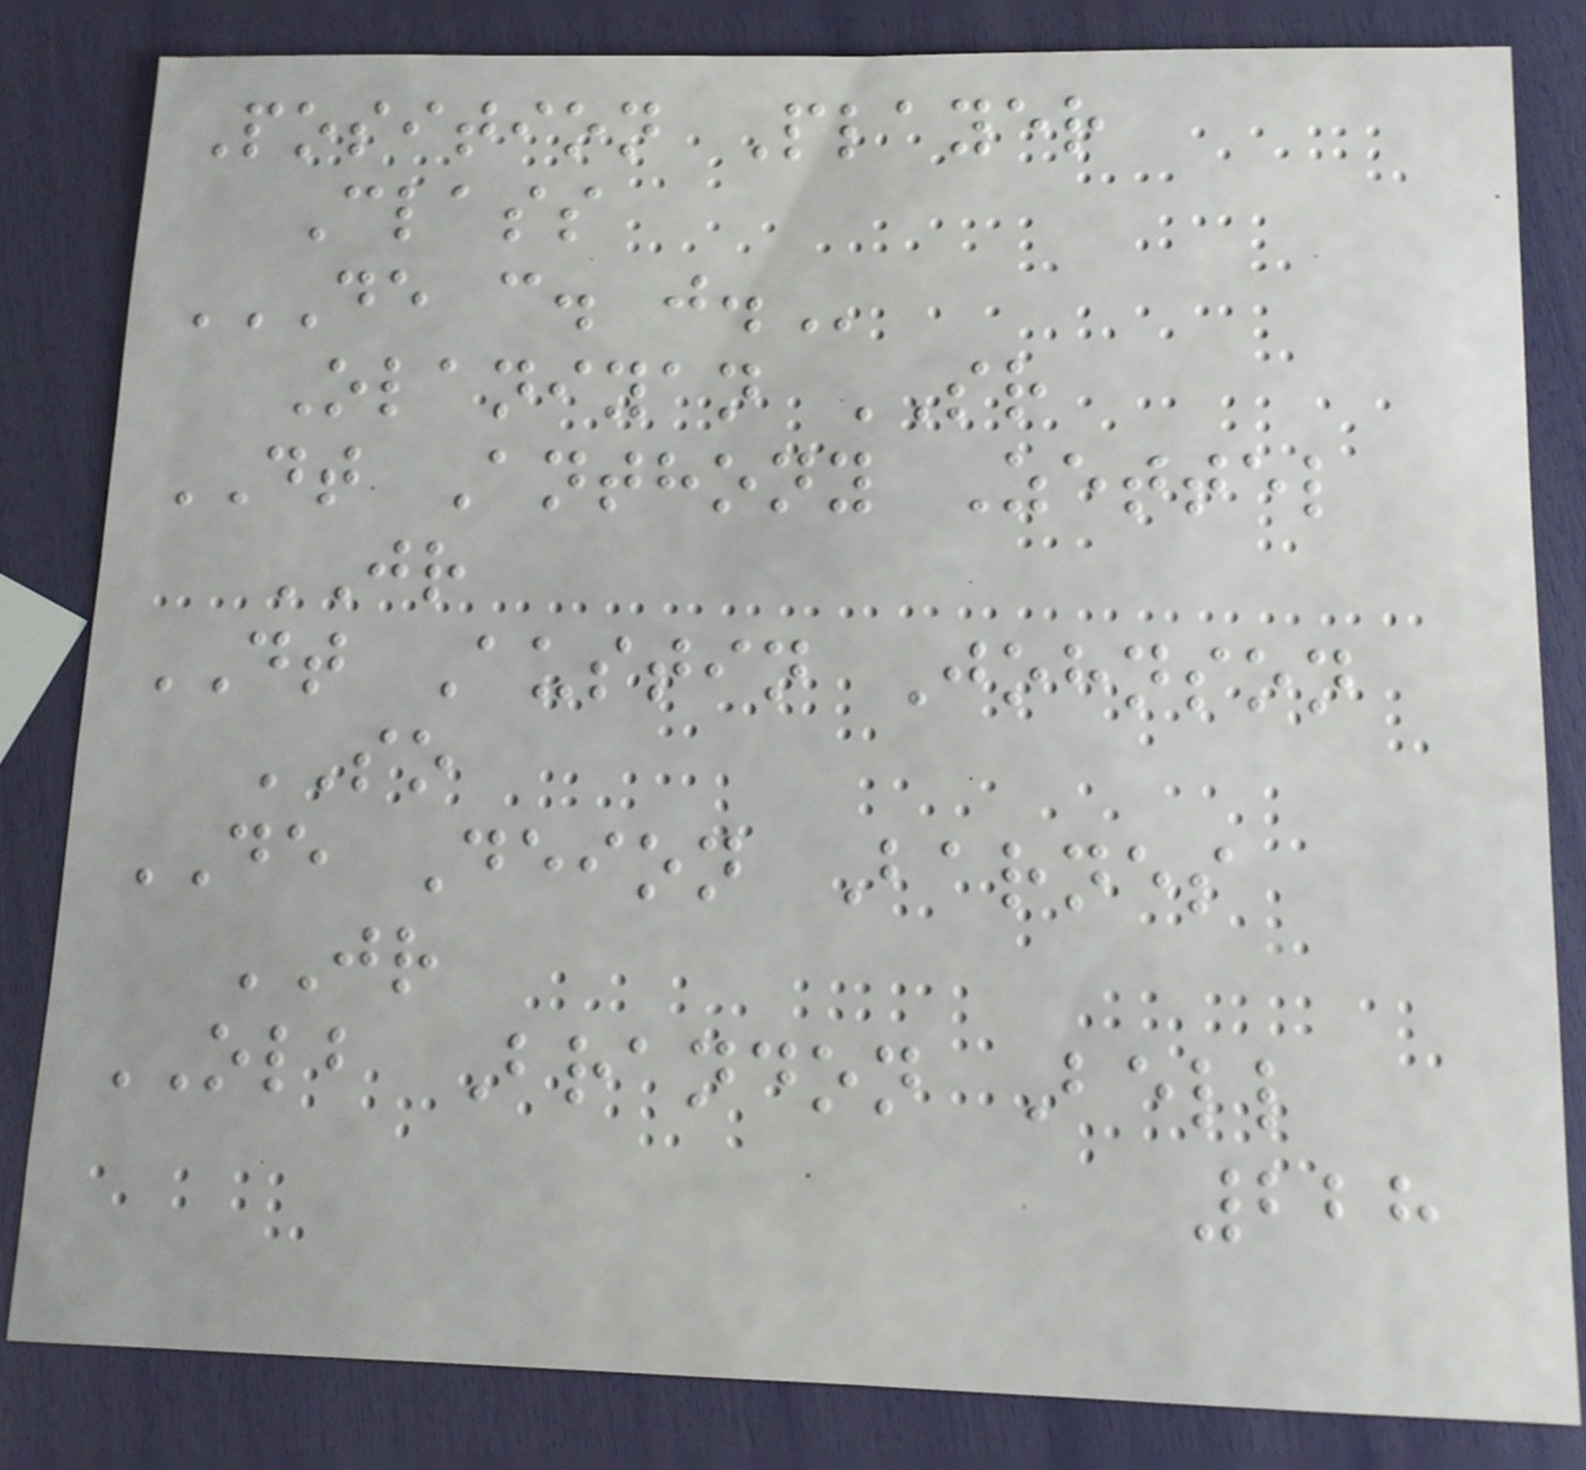Position Player
Class
DE C. J.
Olaniyan SR
DT Anthony Zettel
JR
DT Austin Johnson
SO
DE Deion Barnes
JR
OLB Brandon Bell
228
